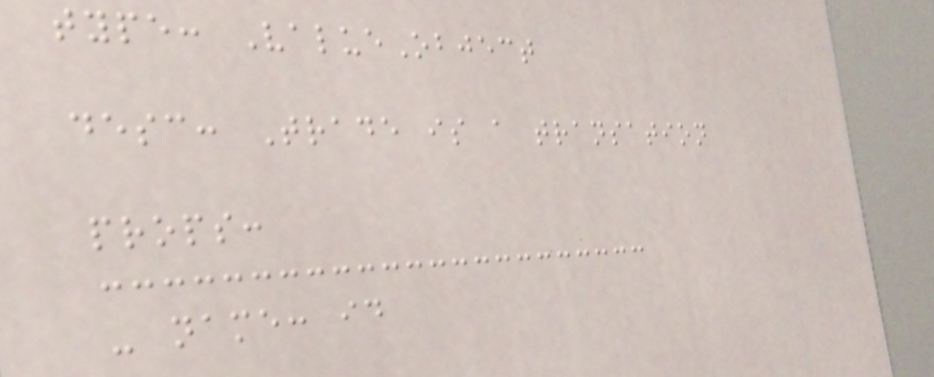type: ValueObject
desc: Trade is a transation
props:
- name: id
